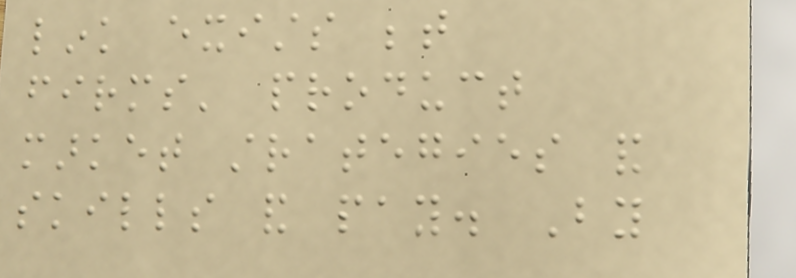link exists between
firms' product
market strategies and
skills and pay. By
